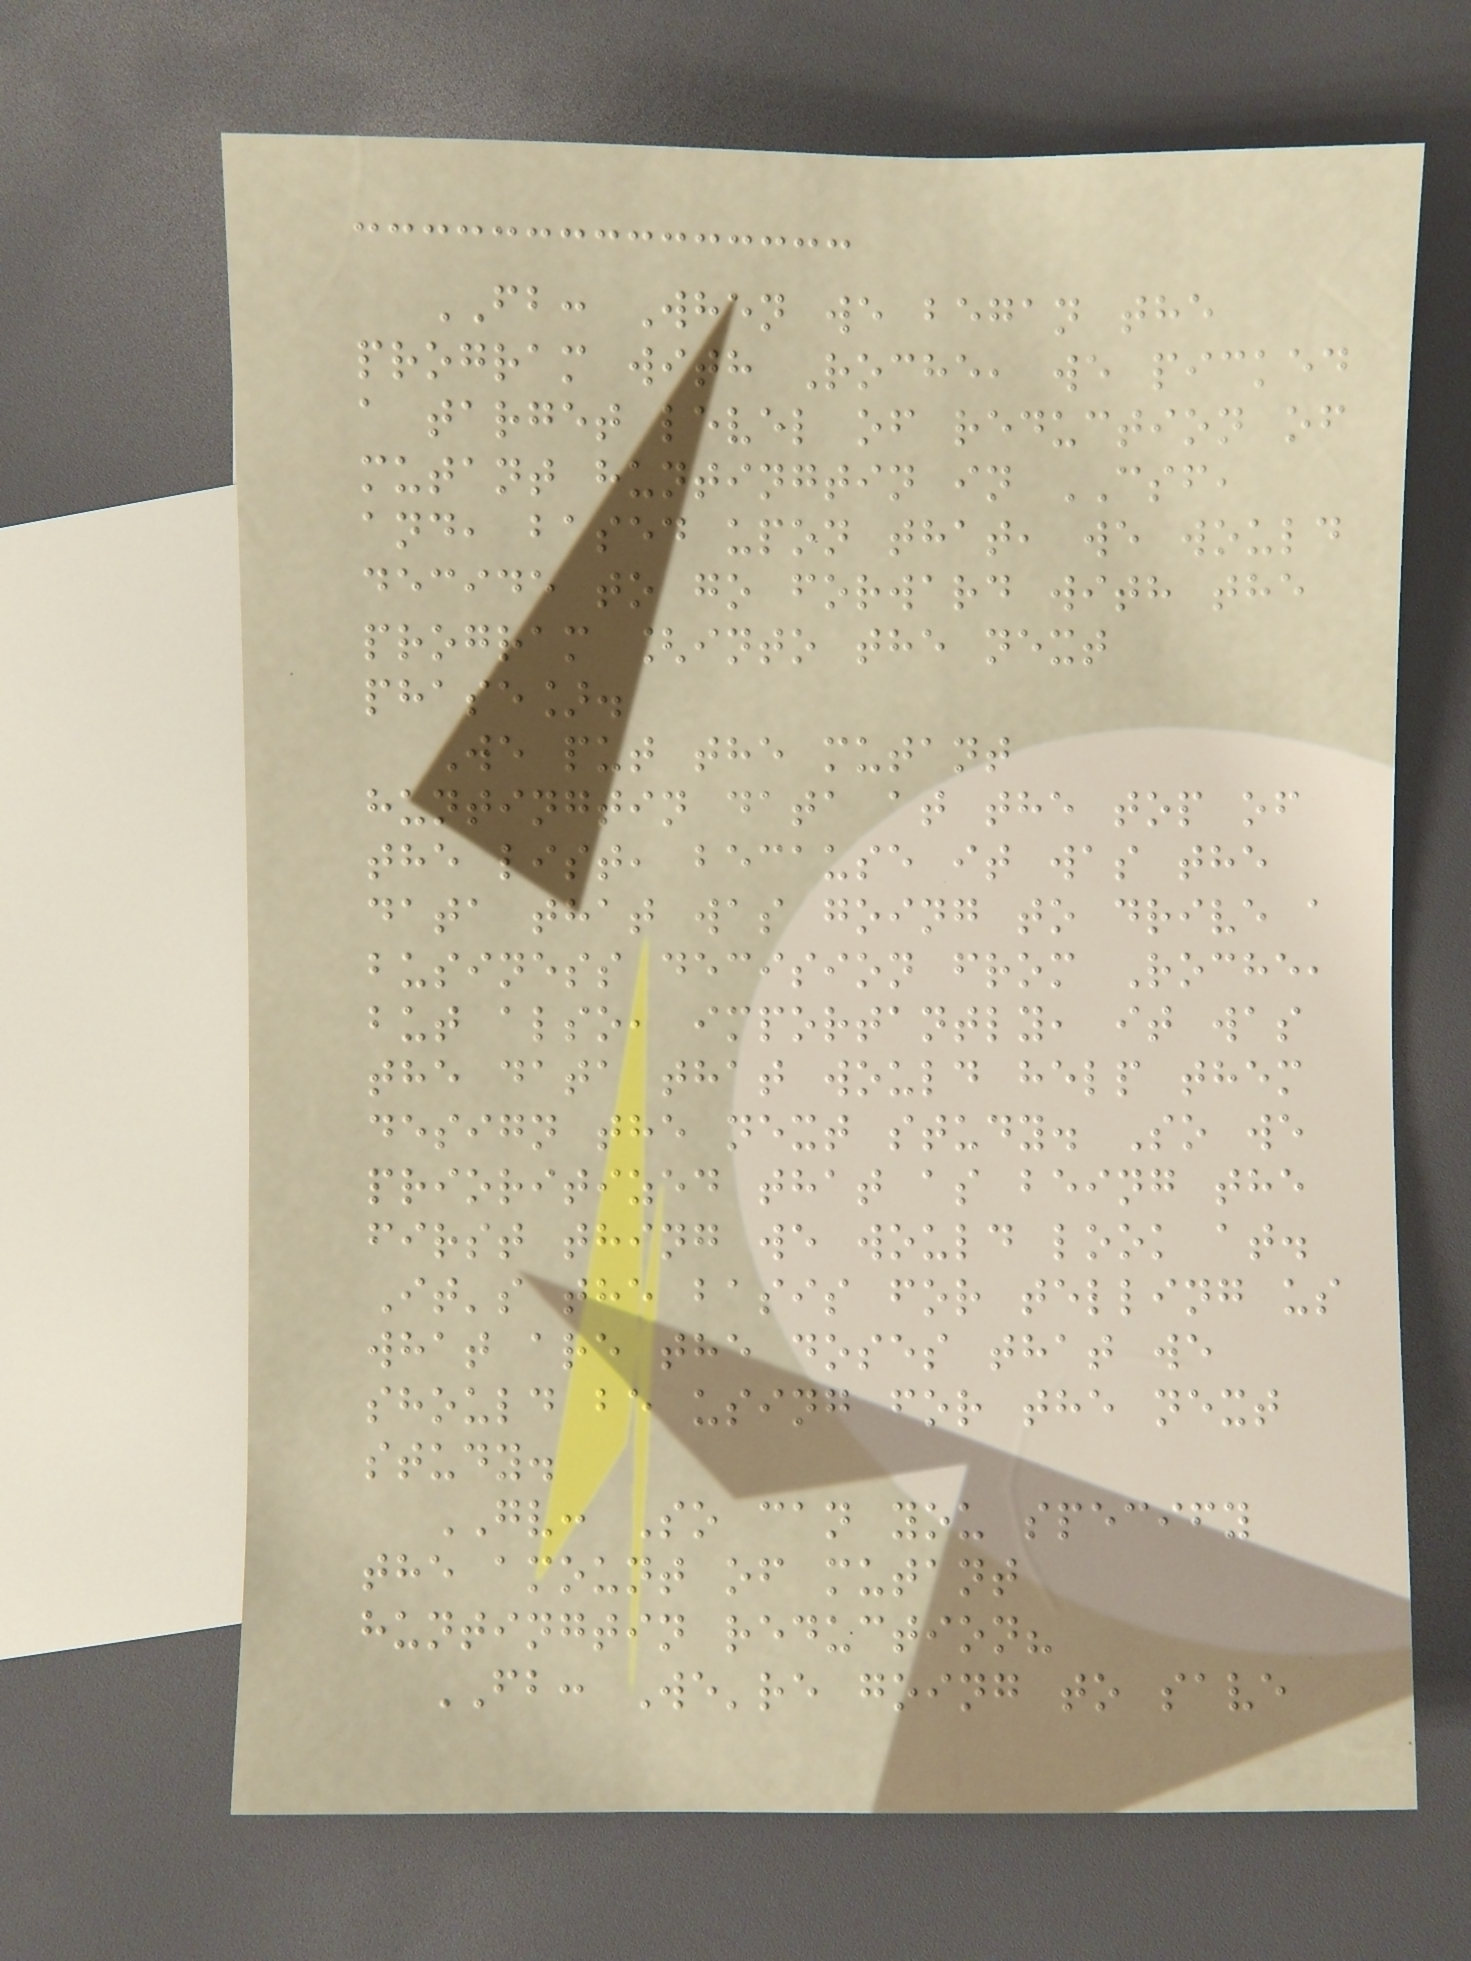FB: When we began the
program with Roche, we picked
a target level of reduction of
mutant huntingtin in CSF,
and, based upon that, we would
decide to go forward with the
program [into the next
phase].
We put the mutant
huntingtin data at the top of
the list, because it was the
data that was going to drive a
business decision from Roche,
but also, importantly, it was
the data that would help them
design the next study. So we
prioritized that as being the
first thing we would look at.
It's the basis for telling us
what are the doses that we
should be using for the next
study.
GV: So can you specify
the amount of mutant
huntingtin reduction?
FB: We're going to save
